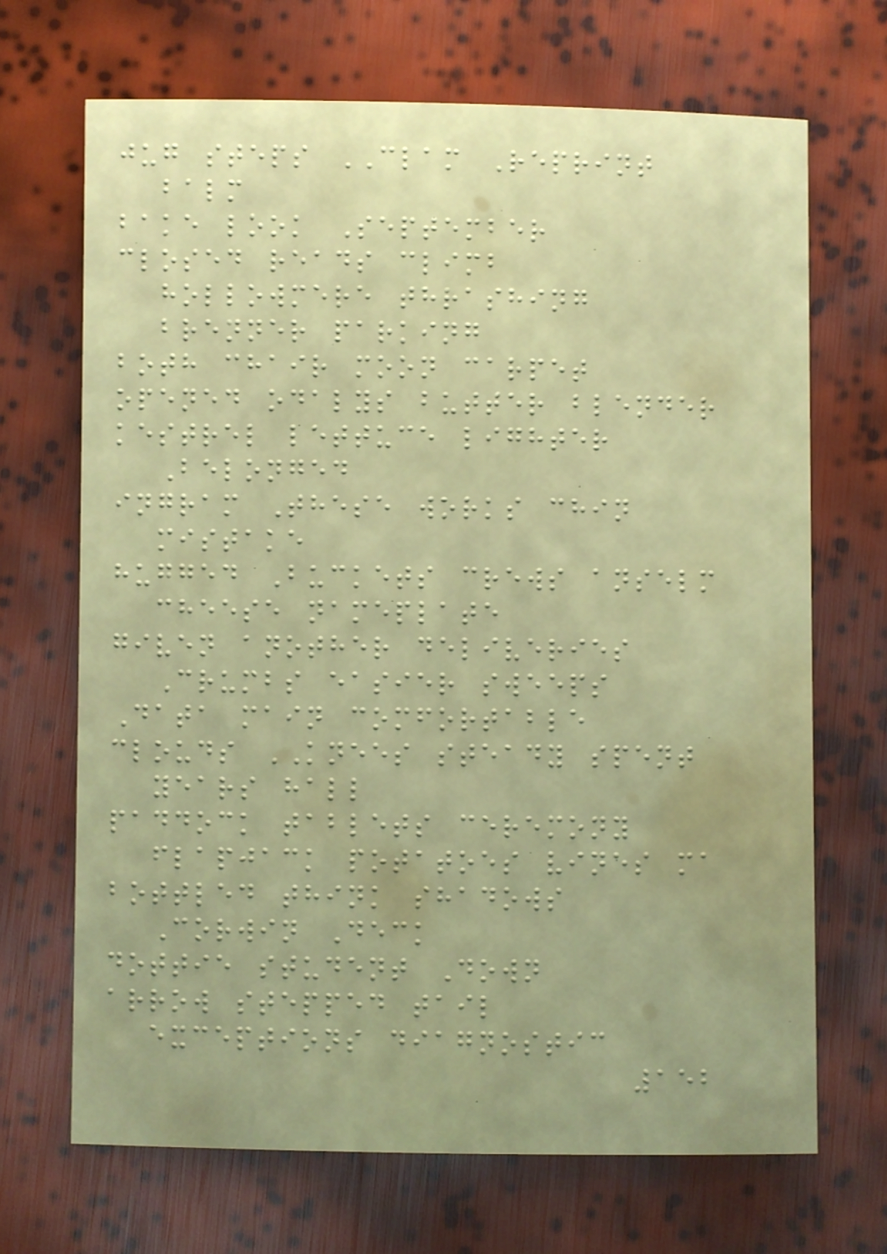jug steps CLAM Reprint
balm
bake look September
closed reads climb
hollowmere thrashing
brenner parking
both chair moon carpet
opened odalys butter blender
kestrel lettuce lighter
Belonged
ingram These works chin
mistake
hugged Buckets crews anselm
cheese nameplate
given another deliveries
Crumbs easier sweeps
Data main comfortable
clouds KNEES steady spent
years hall
paddock tablets ceremony
flapjack potatoes vines ma
bottled think shadows
Corwin Deck
dottie student Down
arrow stepped tail
exceptions diagnostic
152
